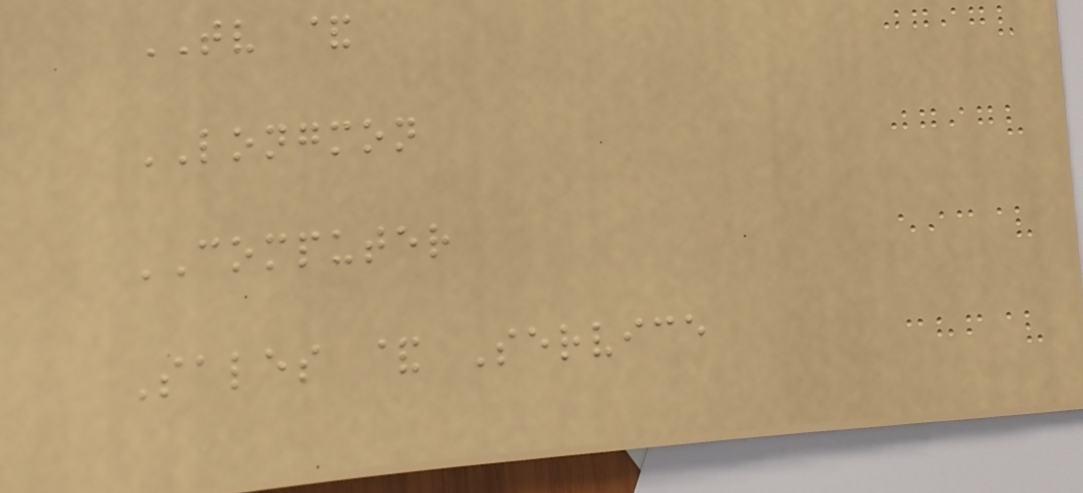TV &
LONGMON
COMPUTER
Sales & Service
